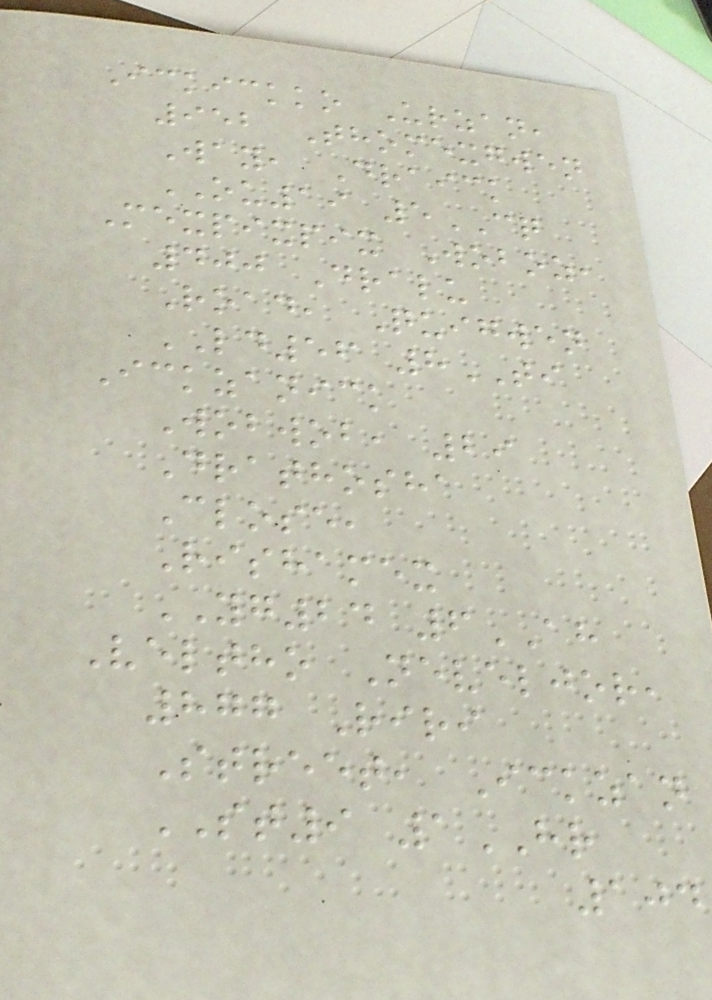Ickickko Urzan,
952 Thomexgwen
Way, Draick
OU19 5CQ
Mexpixpix Woboz,
400 Dralu
Road, Quigwen
LD56 8TI
Ickzanick
Wobwob, 29
Drathosha
Close,
Rishamex
YG24 6AH
Veltho Neveljor,
877 Riri
Street, Ickzan
ST9 1HR
104
